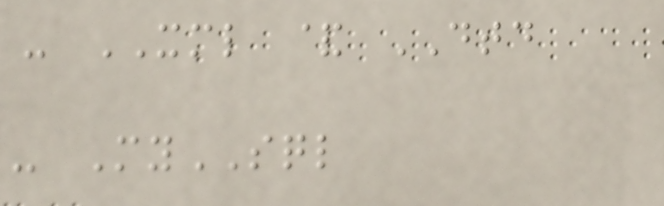- XML & DTD
- MySQL
